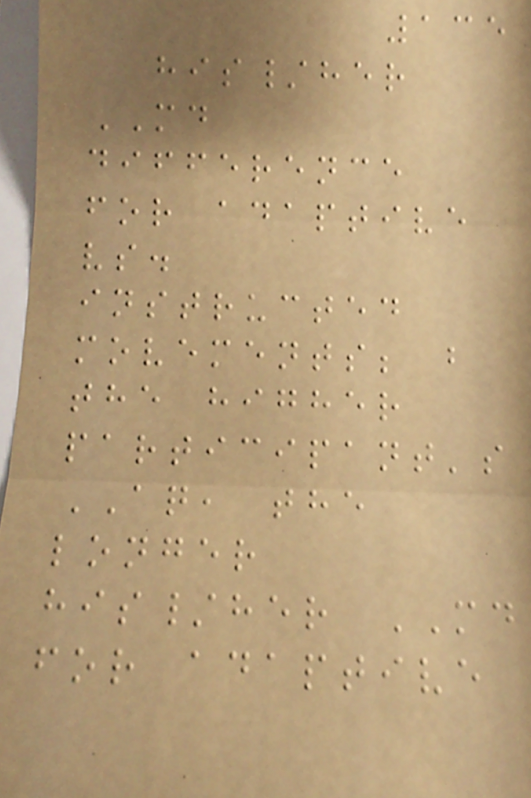135
his/her
MD
difference
for adaptive
vs.
instructed
movements; b
the higher
participant's
AQ, the
longer
his/her MD
for adaptive
